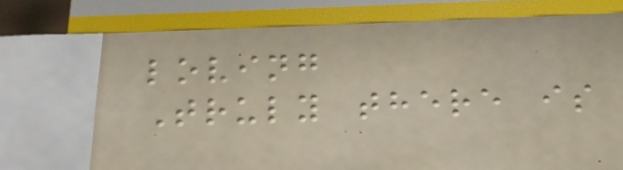loving
Truly there is
